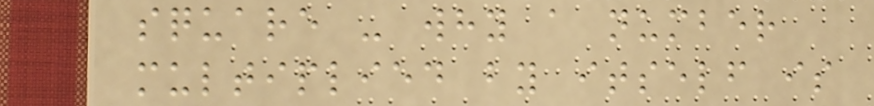square - why a number
multiplied by itself is
